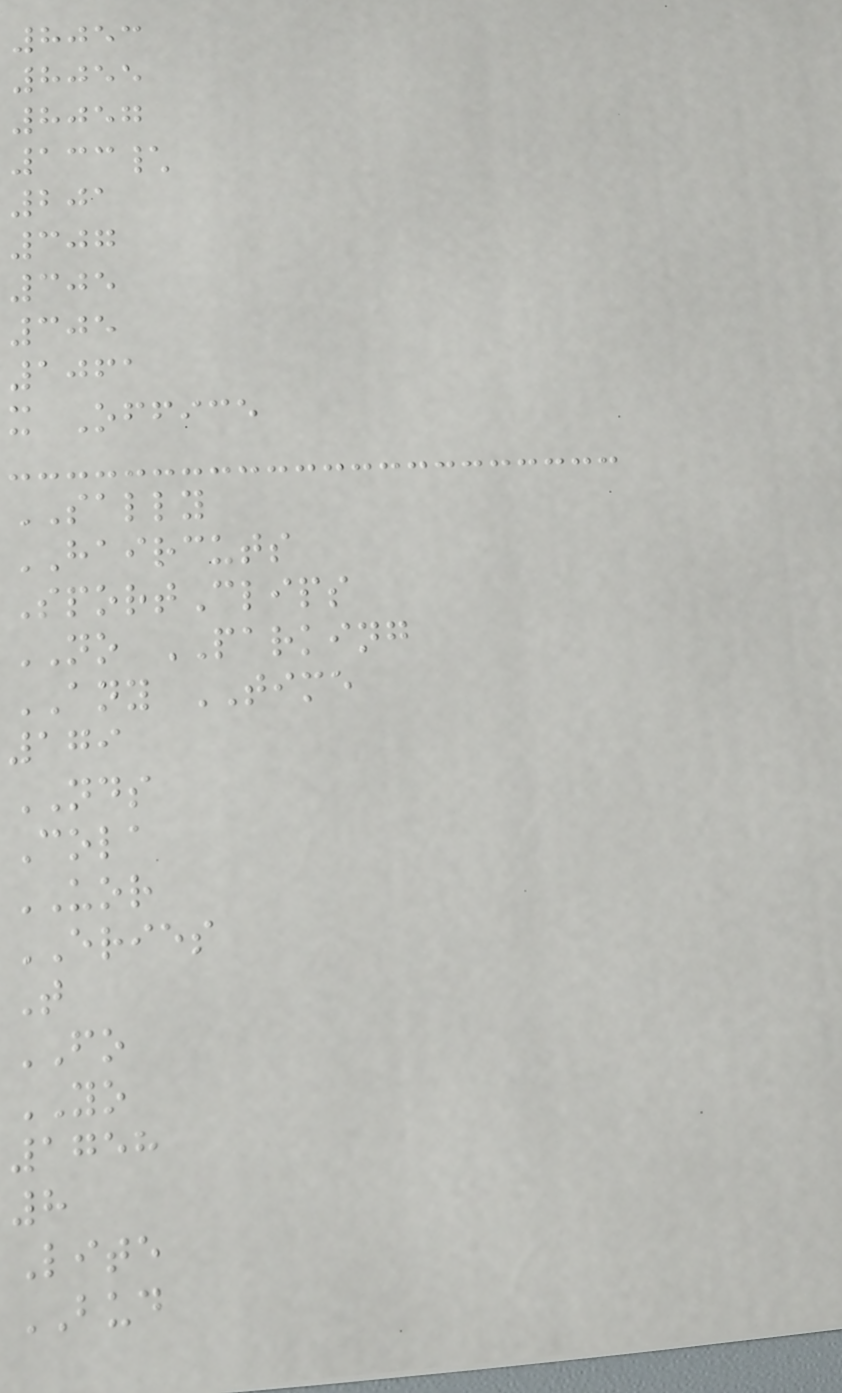8053
8055
8057
133\
201
307
305
305
1061
x Office
SALLY
HAIRCUTS
SportClips
NO PARKING
ANY TIME
179
NDS
Cola
UOR
ERIES
T
FO
YO
1758
8
Lite
BUD
